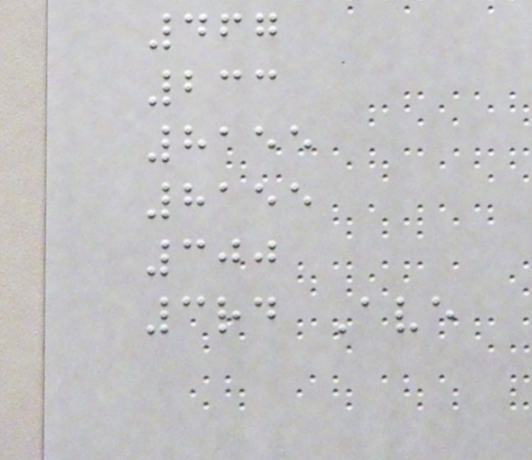467
233
8155
8155
300
3rd Ave
